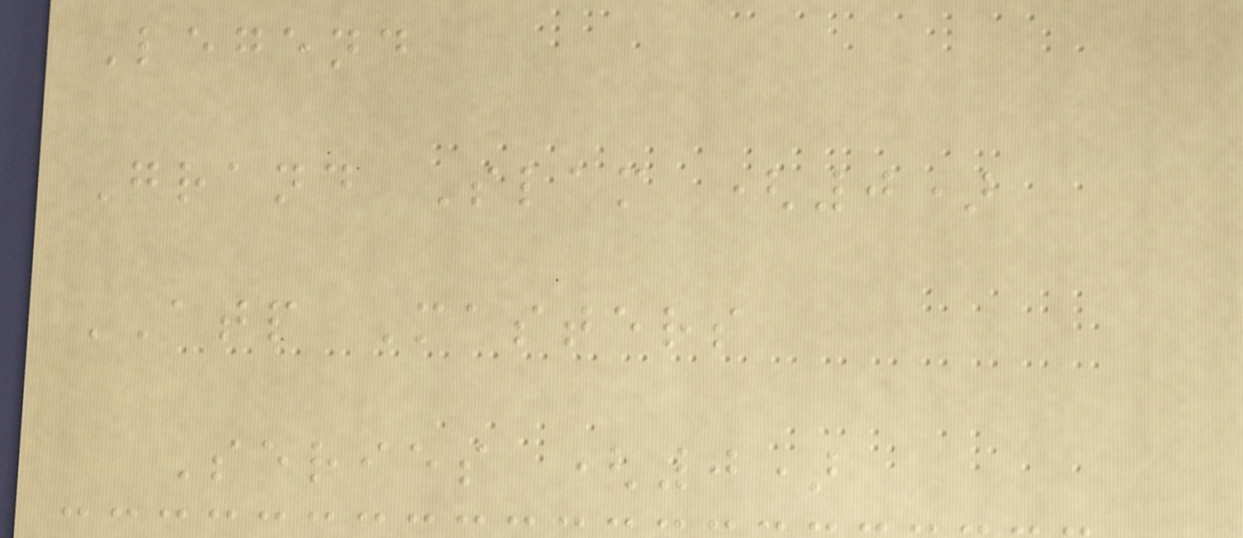Legend
Grand Slam (0)
ATP Masters
Series (0)
